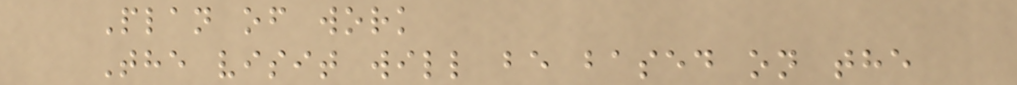Plan of work
The visit will be based on the
